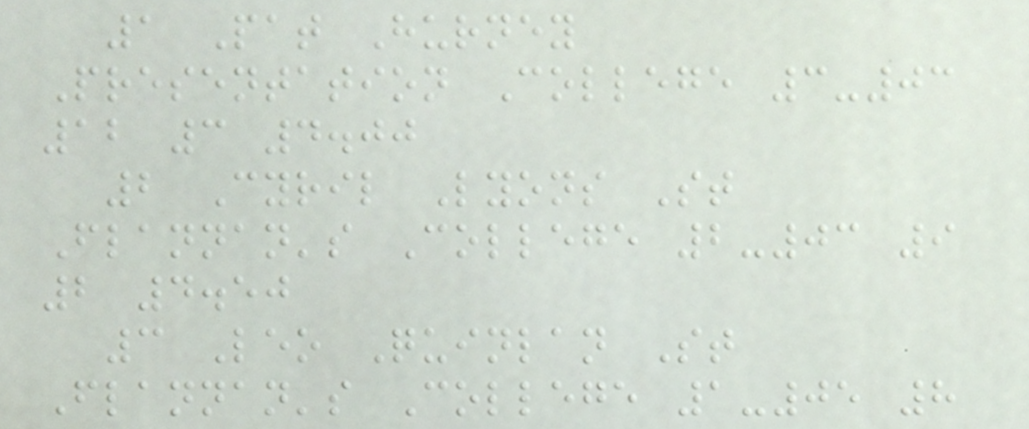1 Pat Hurney
Presentation College 3-03
12 3 4.00
2 Cyril Lyons St
Flannan's College 2-03 9
2 4.50
3 Leo Quinlan St
Flannan's College 1-05 8
